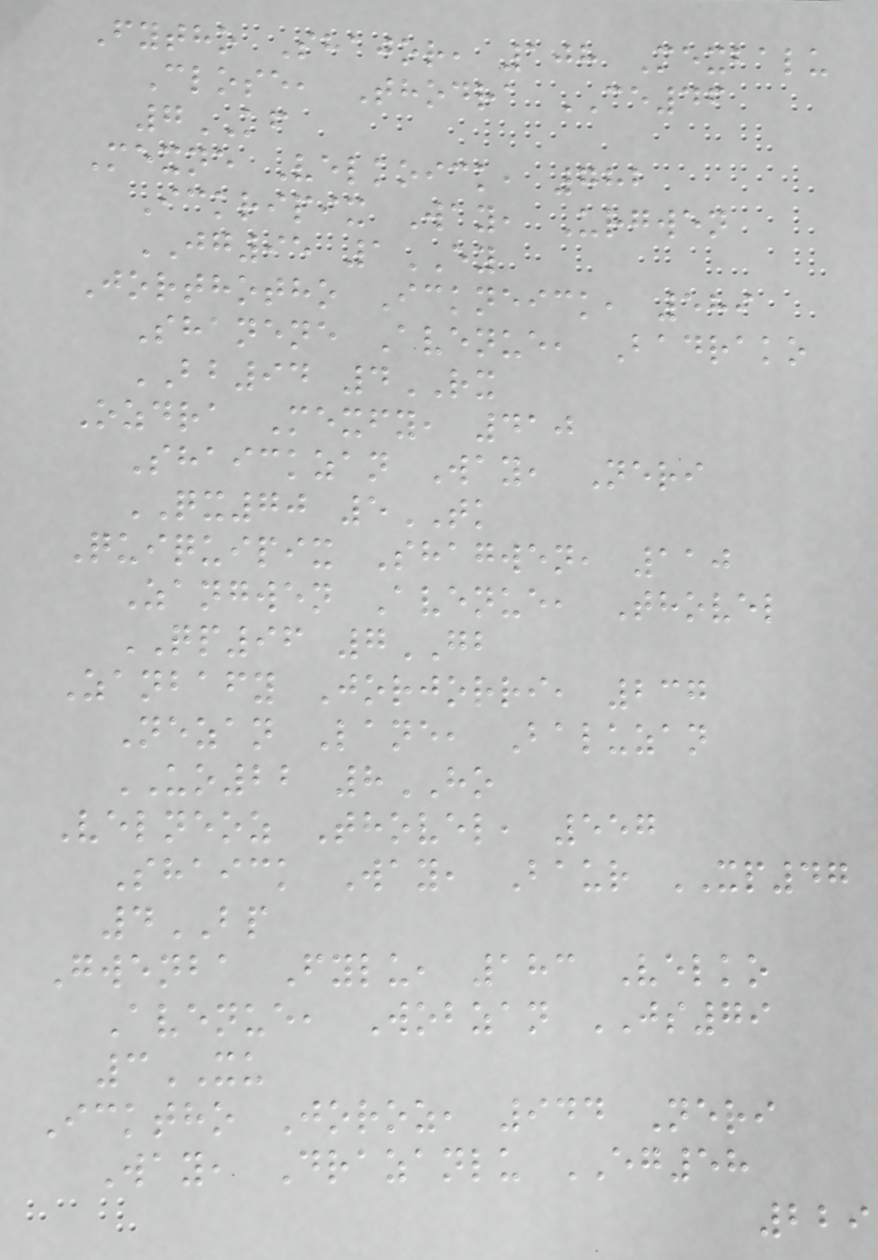Fytho Shajor, 108 Mexbalu
Close, Thodra CE46
7KF
Mexne Velkoick, 782
Ickripix Way, Urgwen
JG95 1EY
Jorthotho Ickneick, 589
Shanene Avenue, Badrako
BB94 4RX
Ozdra Mexfy, 410
Shaickzan Way, Neri
QX70 5TK
Quiquipix Shagwen, 110
Zangwen Avenue, Thovel
QP96 7GB
Zanbafy Jorjorri, 237
Nezan Lane, Baluzan
UO22 8HO
Velneoz Thovel, 557
Shaick Way, Baur XP47
4BP
Gwenba Fylu, 183 Velko
Avenue, Wobzan JS79
3XU
Icktho Joroz, 944 Neri
Way, Drazanlu EG58
229
